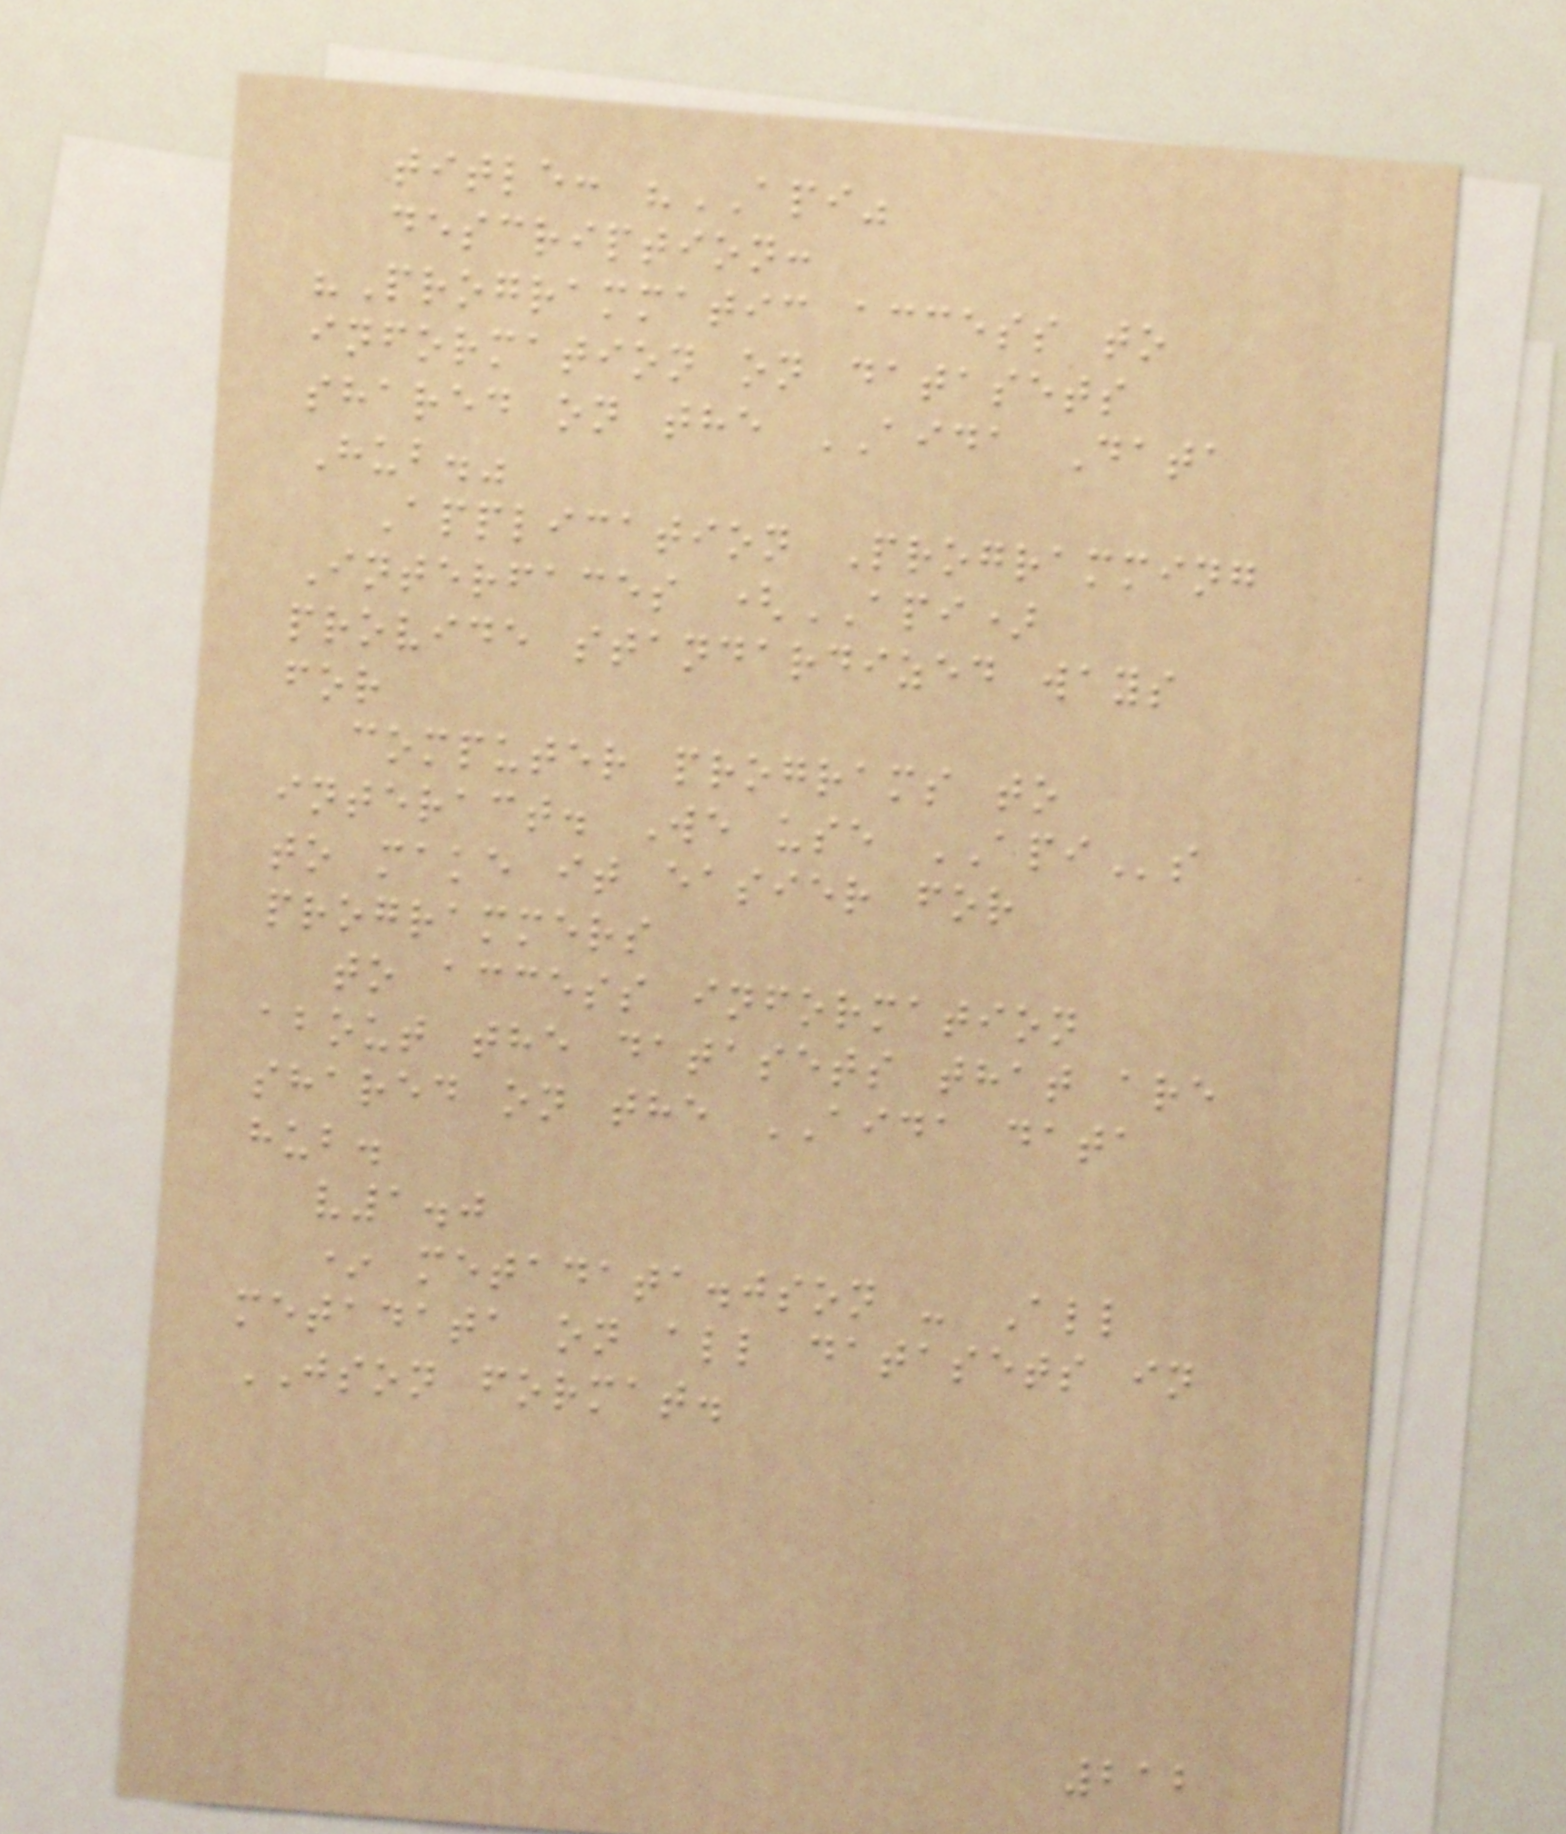title: "API"
description:
"Programmatic access to
information on datasets
shared on the AIDA Data
Hub."
Application Programming
Interfaces (API)
provide standardized ways
for
computer programs to
interact. We use APIs
to make it easier for
programmers
to access information
about the datasets that are
shared on the AIDA data
hub.
v1.0
* metadata.json - All
metadata on all datasets in
JSON format.
212
